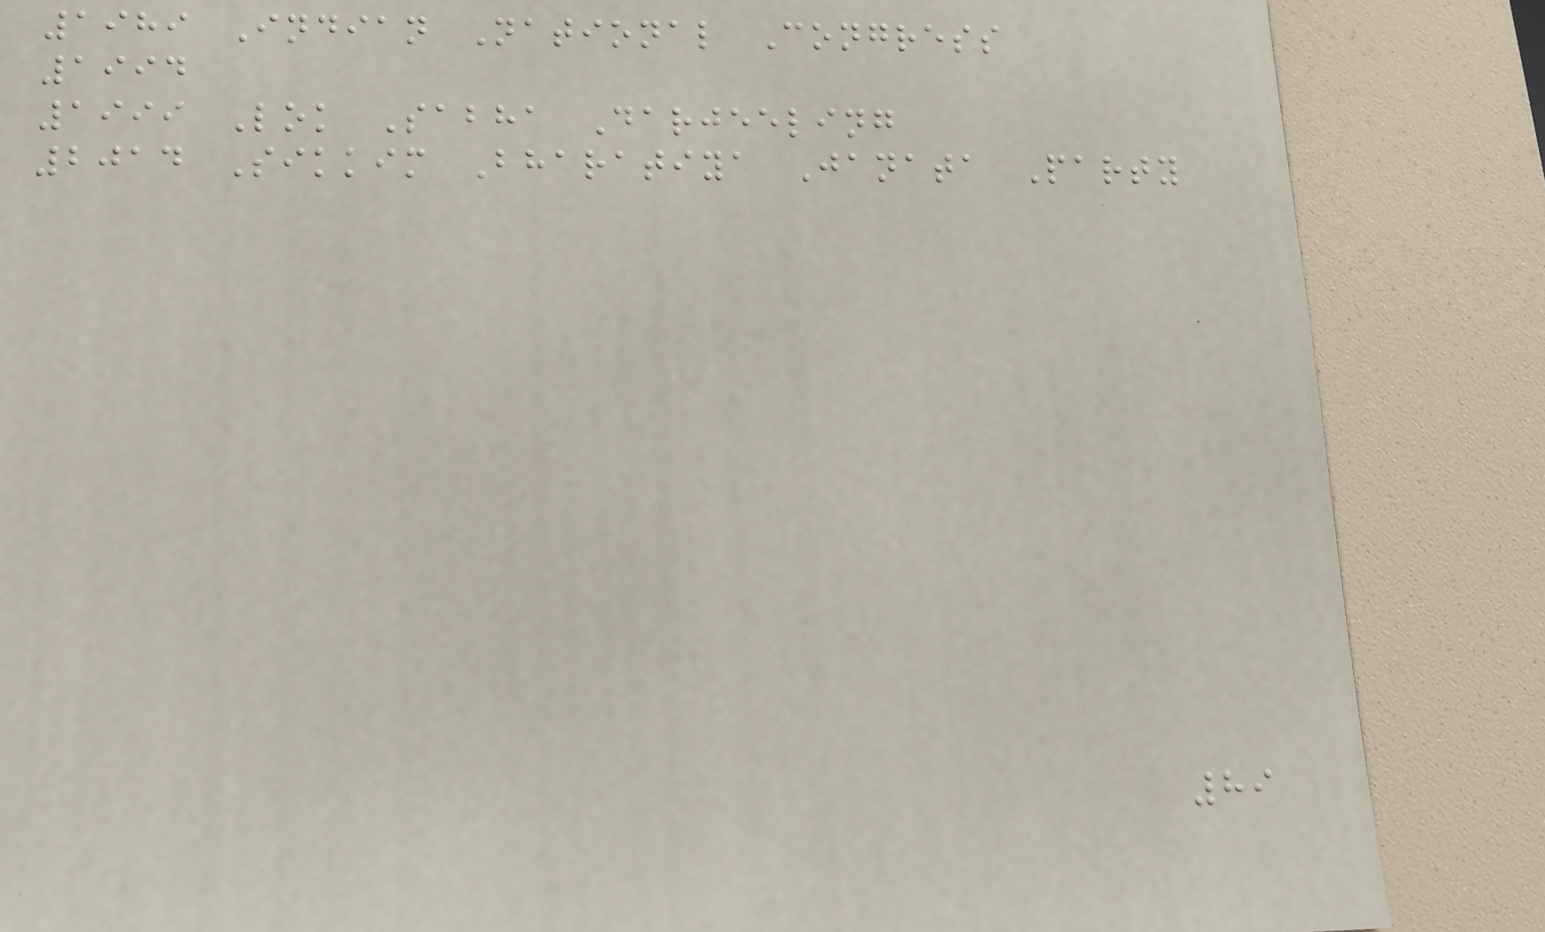1989 Indian National Congress
1994
1999 Lok Sabha Darjeeling
2014 Sikkim Bharatiya Janata Party
89
